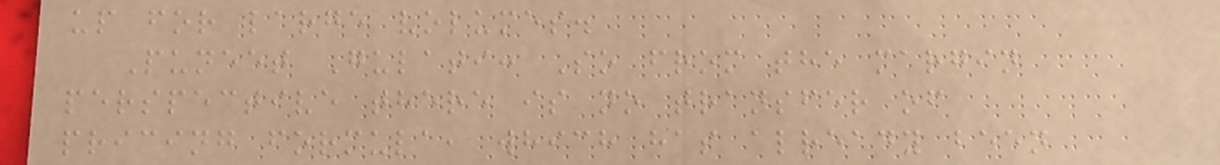up for large volumes.
Puneet Gulati: So from the margin
perspective there is no transfer of
pricing formula, which has already been
